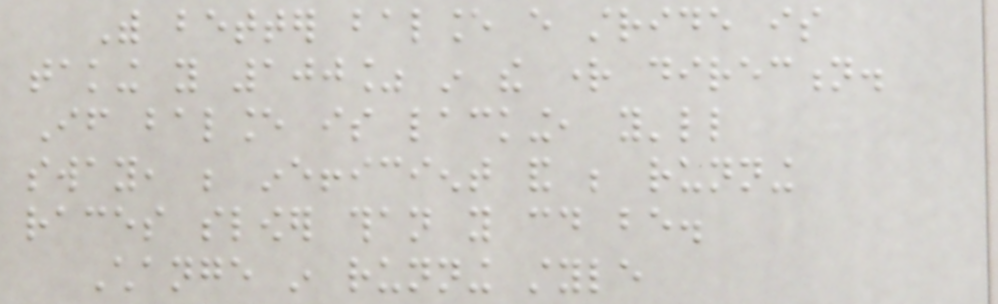With better balance every stride is
taking you 100% in the right direction.
If balance is lacking, you'll
sway, be inefficient and be running
races slower than you could be.
Change in running style
